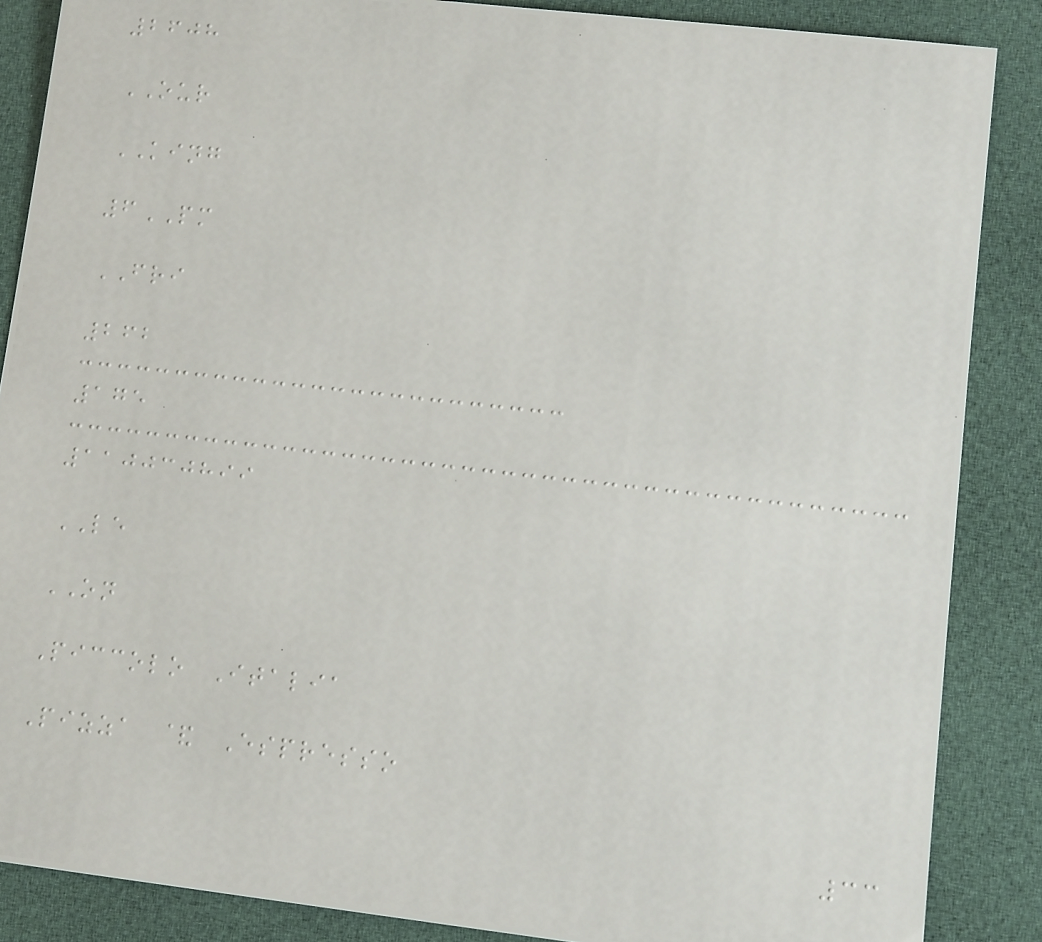2608
OUR
KING
6PM
FRI
262
175
110030899
LE
ON
Piccolo Italia
Pizza & Espresso
33
